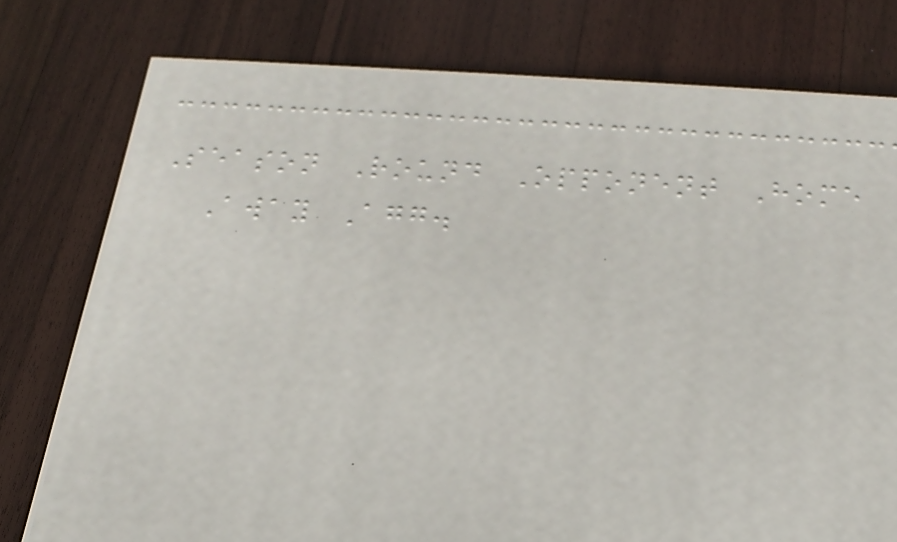Season Round Opponent Home
Away Agg.
